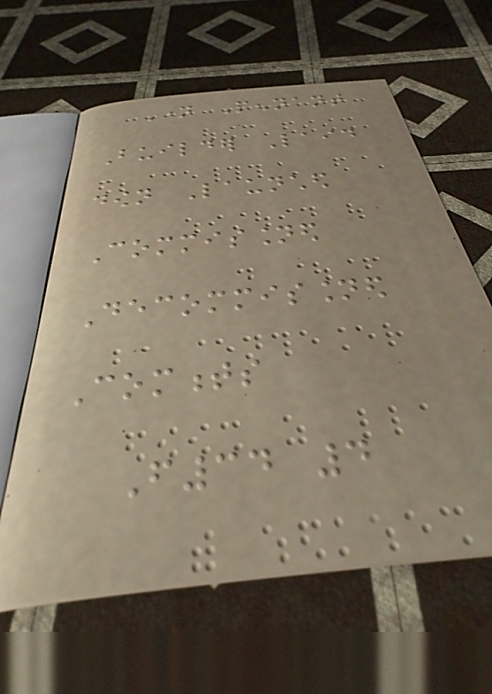Name Pennant
Builder Laid
down Launched
Commissioned
Decommissioned
Comments
F34 4
